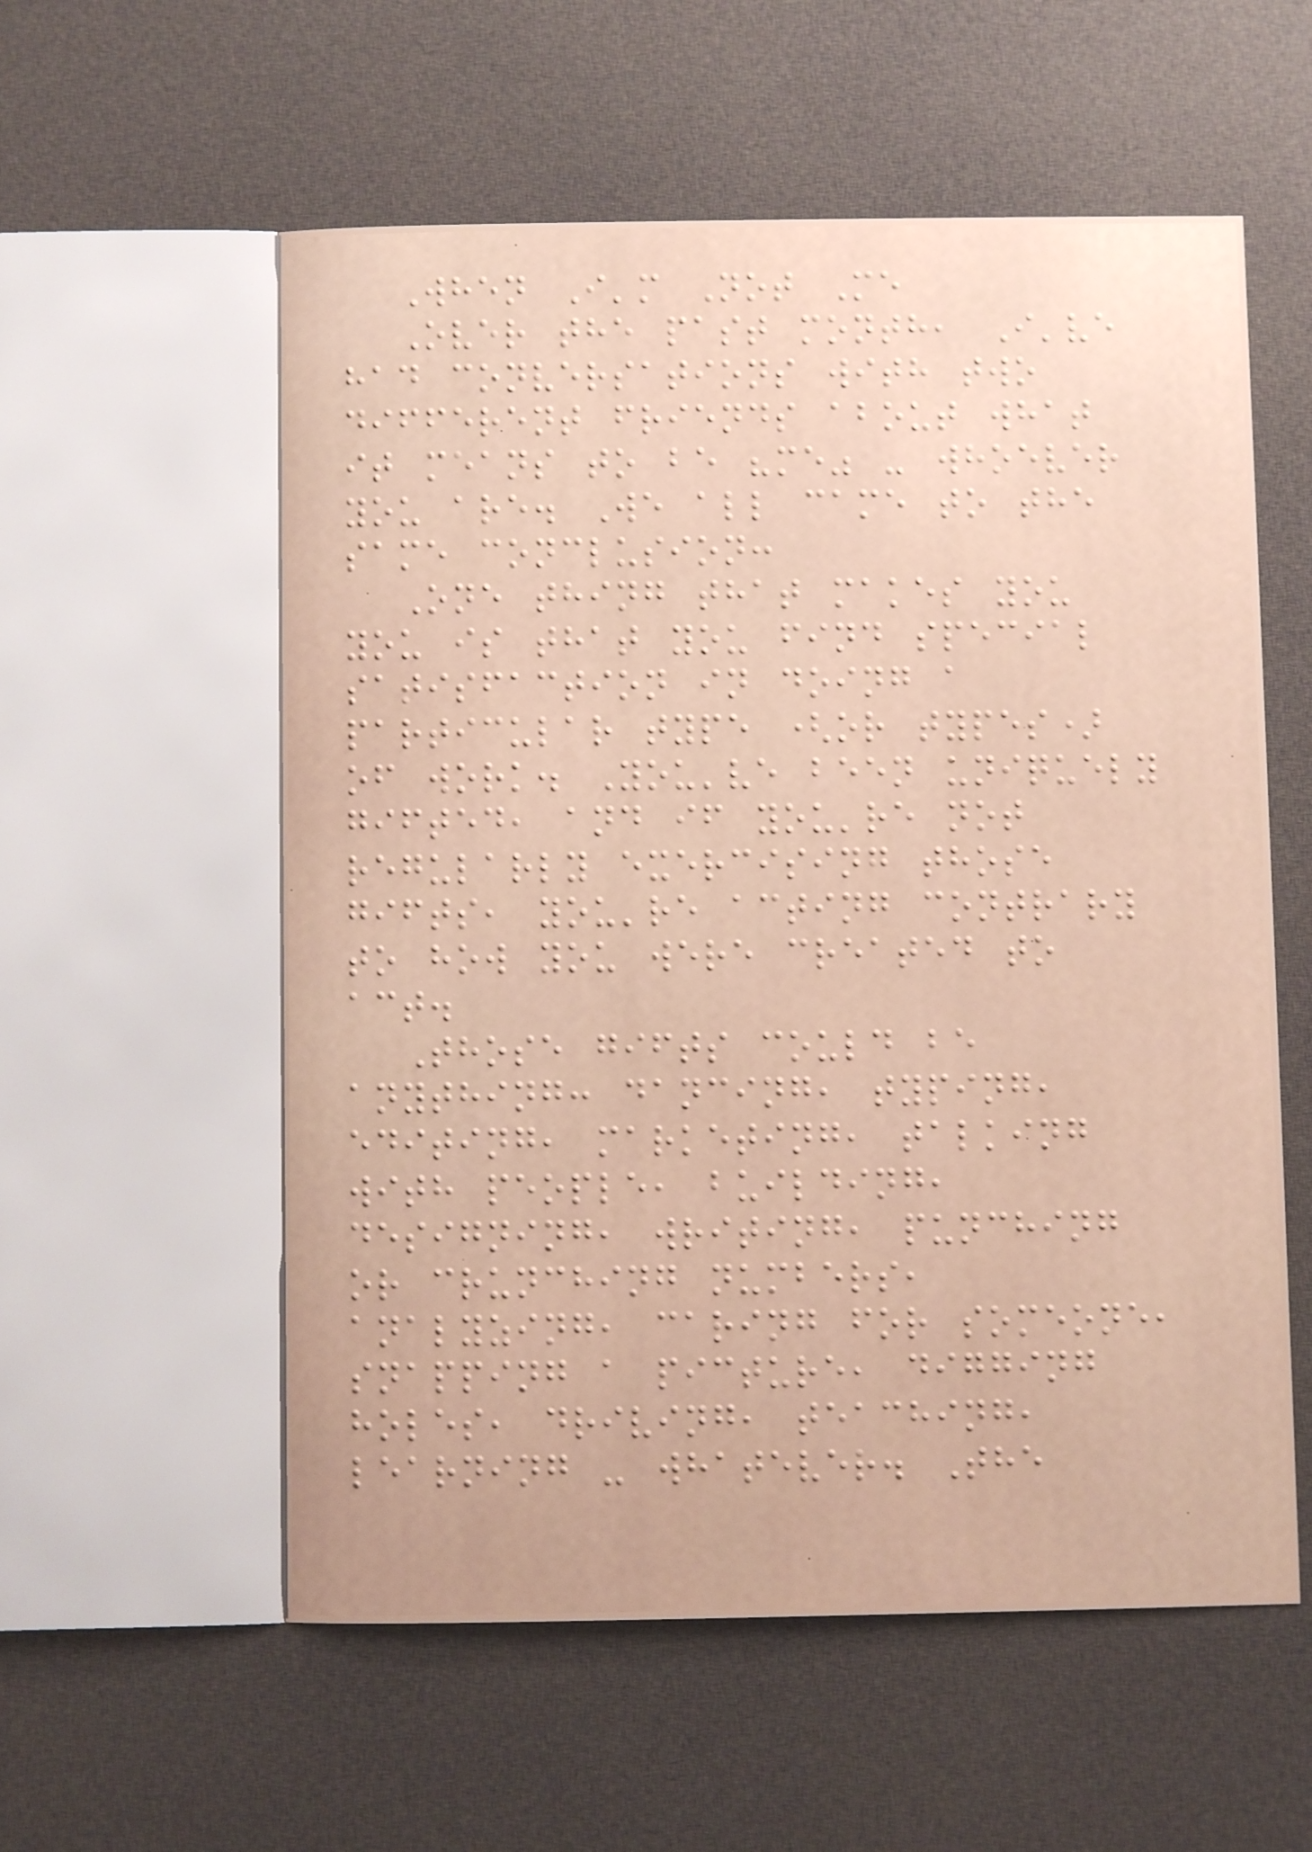When I'm Not Me
Over the past month, I've
had conversations with two
different friends about what
it means to be "me" - whoever
you are. We all came to the
same conclusion:
One thing that makes you
you is that you find special
satisfaction in doing a
particular type (or types)
of work. You've been uniquely
gifted, and if you're not
regularly exercising those
gifts, you're acting contrary
to how you were created to
act.
Those gifts could be
anything: dancing, typing,
editing, marketing, talking
with people, building,
designing, writing, punching
or crunching numbers,
analyzing, caring for someone,
snapping a picture, digging
holes, driving, teaching,
learning - whatever. The
